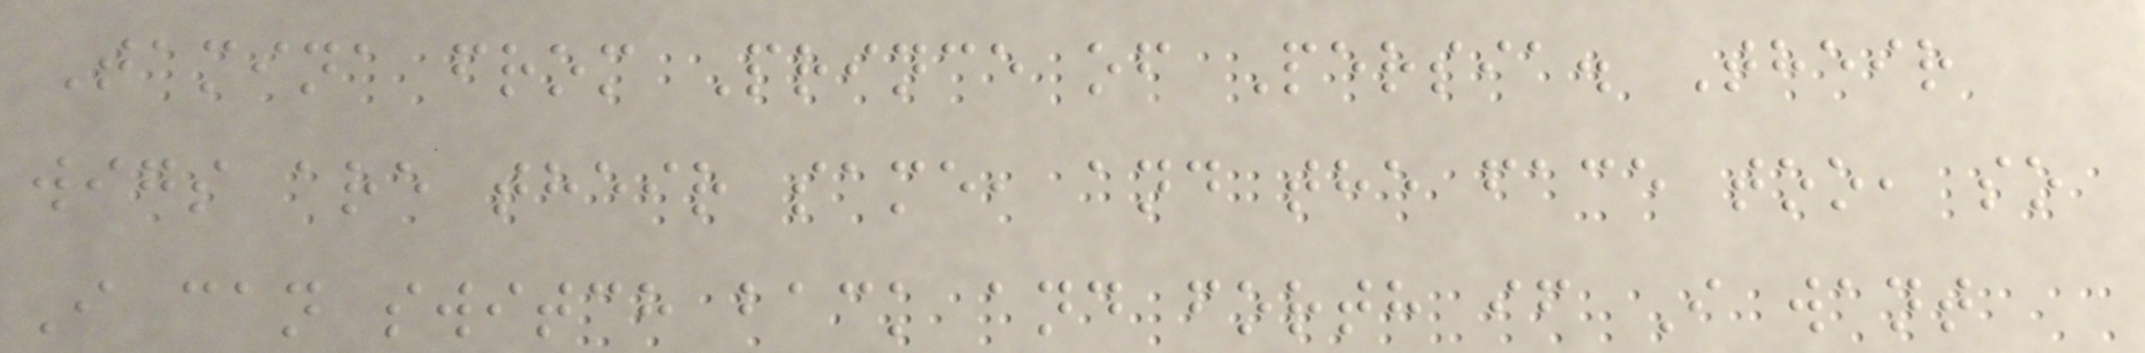Tamina from Prince of Persia. Their
wigs are their same, and the face too, so
I can switch back and forth if I want
